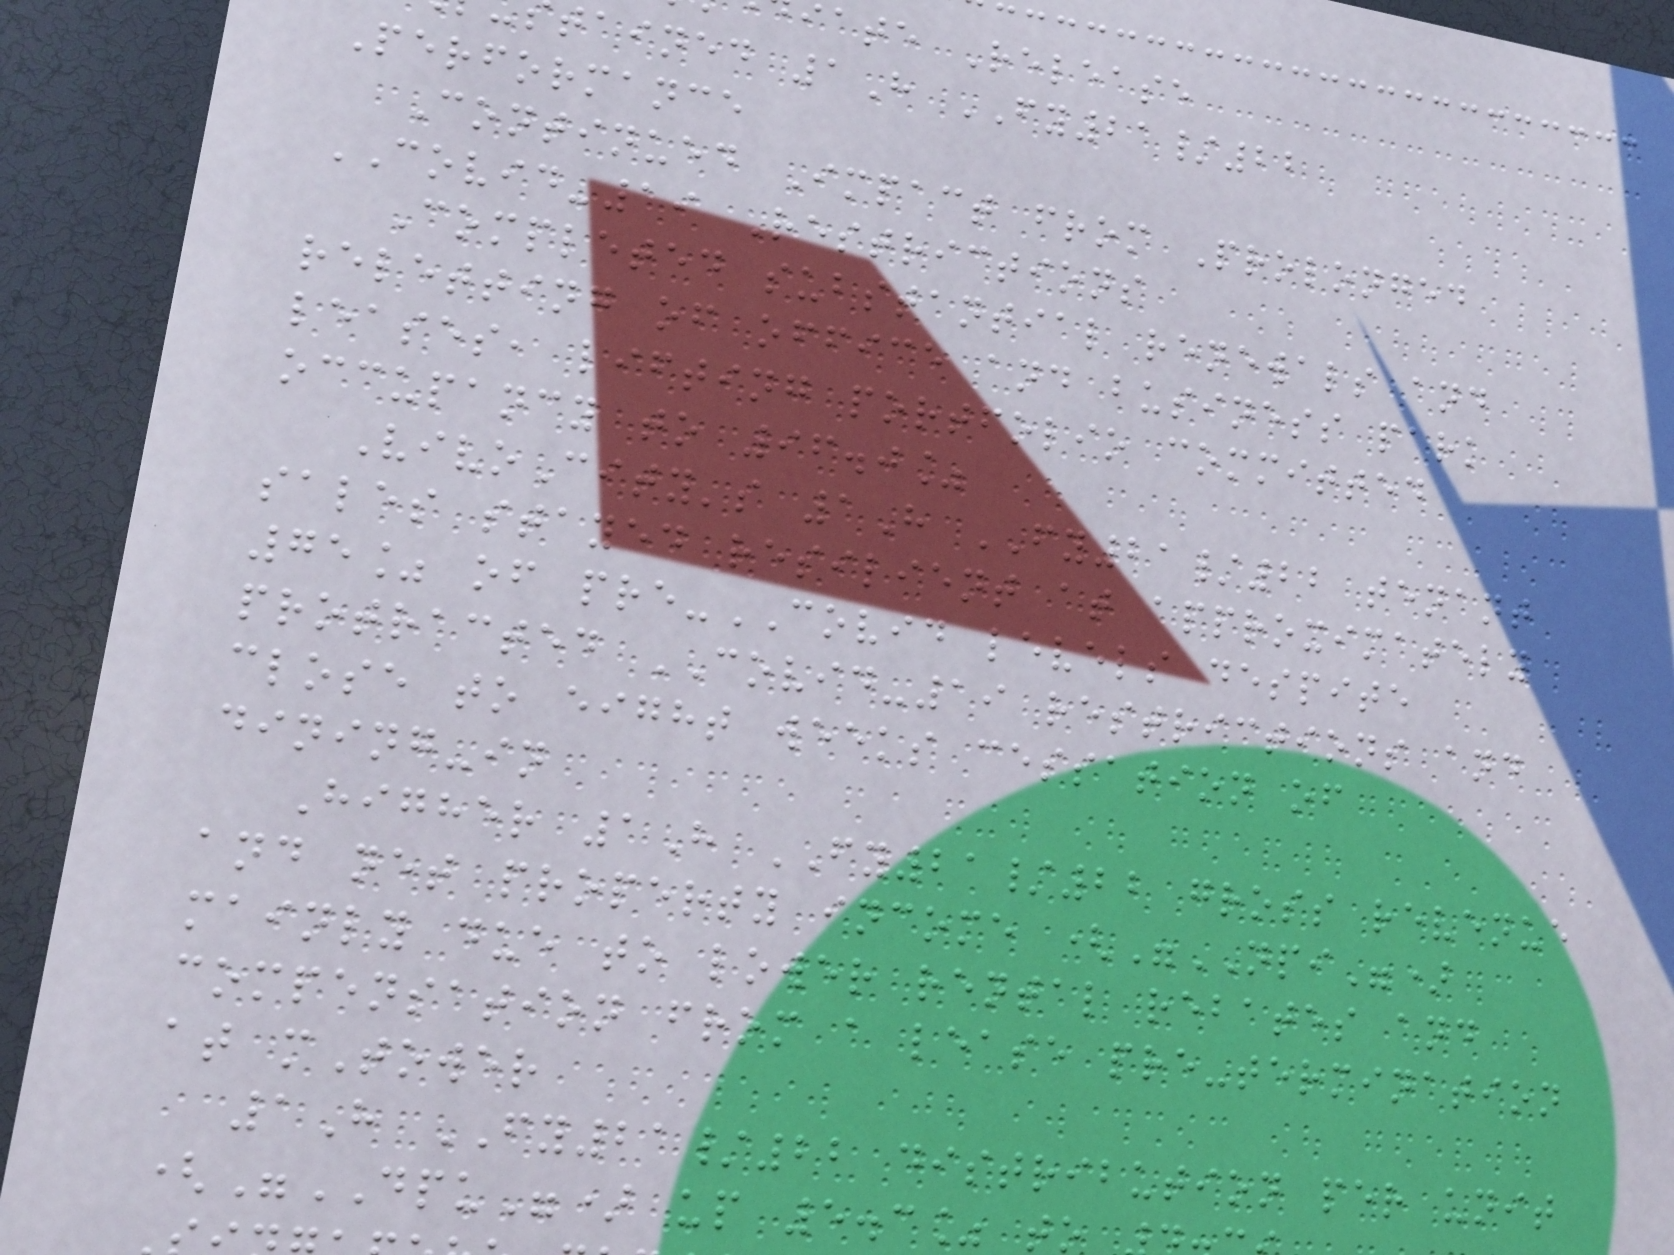ate Release
tained 1H FY21/22
Performance
Continued Impact from Prolonged
COVID-19 Restrictions
Completed substantial renewals and
reletting of office and business park
leases, lifting portfolio committed
occupancy to 96.0%
VivoCity's 1H FY21/22 tenant
sales stayed resilient at approximately
75% of pre-COVID levels despite
protracted COVID-19 restrictions and
close to eight weeks cessation of
dining-in
Higher 1H FY21/22 gross revenue
and net property income ("NPI")
mainly due to lower rental rebates and
compensation from a lease pre-termination
at mTower
1H FY21/22 distribution per unit
("DPU") up 5.3% to
